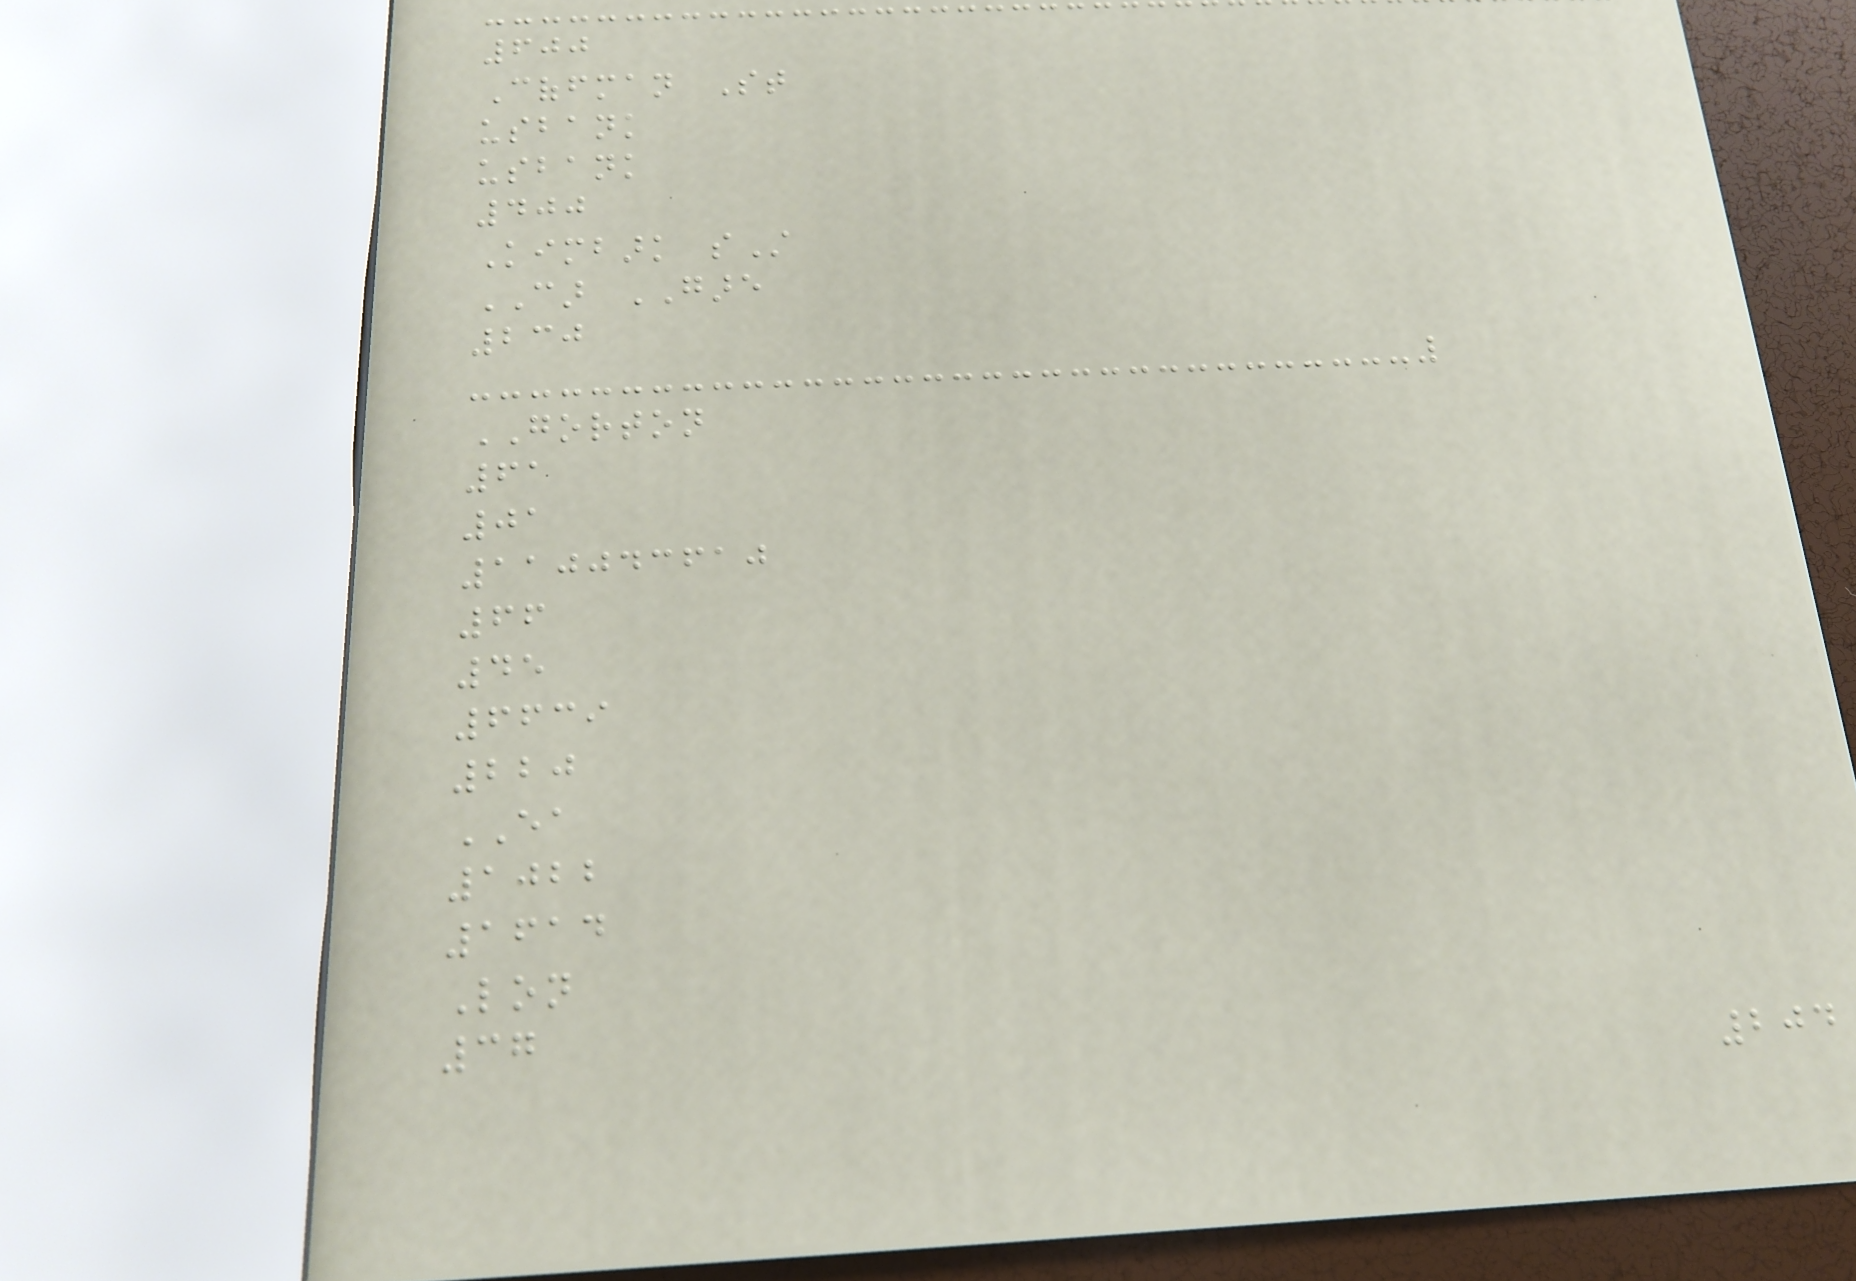600
Coffman St
usbank
usbank
400
Kimbark sSt
CAR GARE
230
GORTON
61
01
110043610
66
45
6639
220
EA
1022
1614
Lon
37
204
